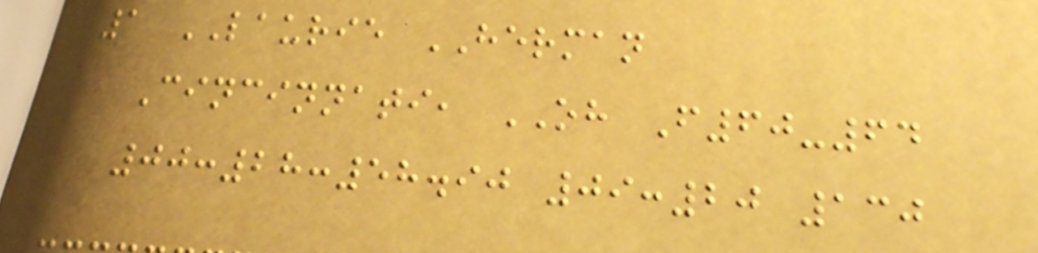1 LAURIE HERMAN
Cincinnati, OH F60-64
00:28:58.90 09:20 130
